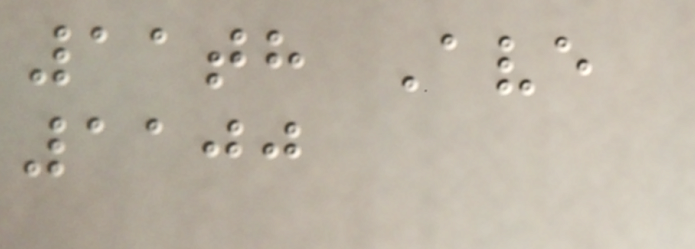11th Ave
1100
